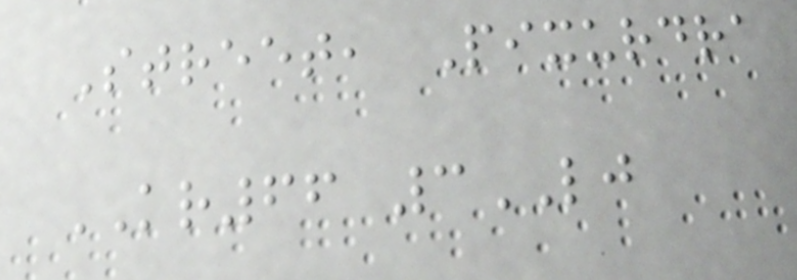Street, Pixurdra
KR66 3LJ
